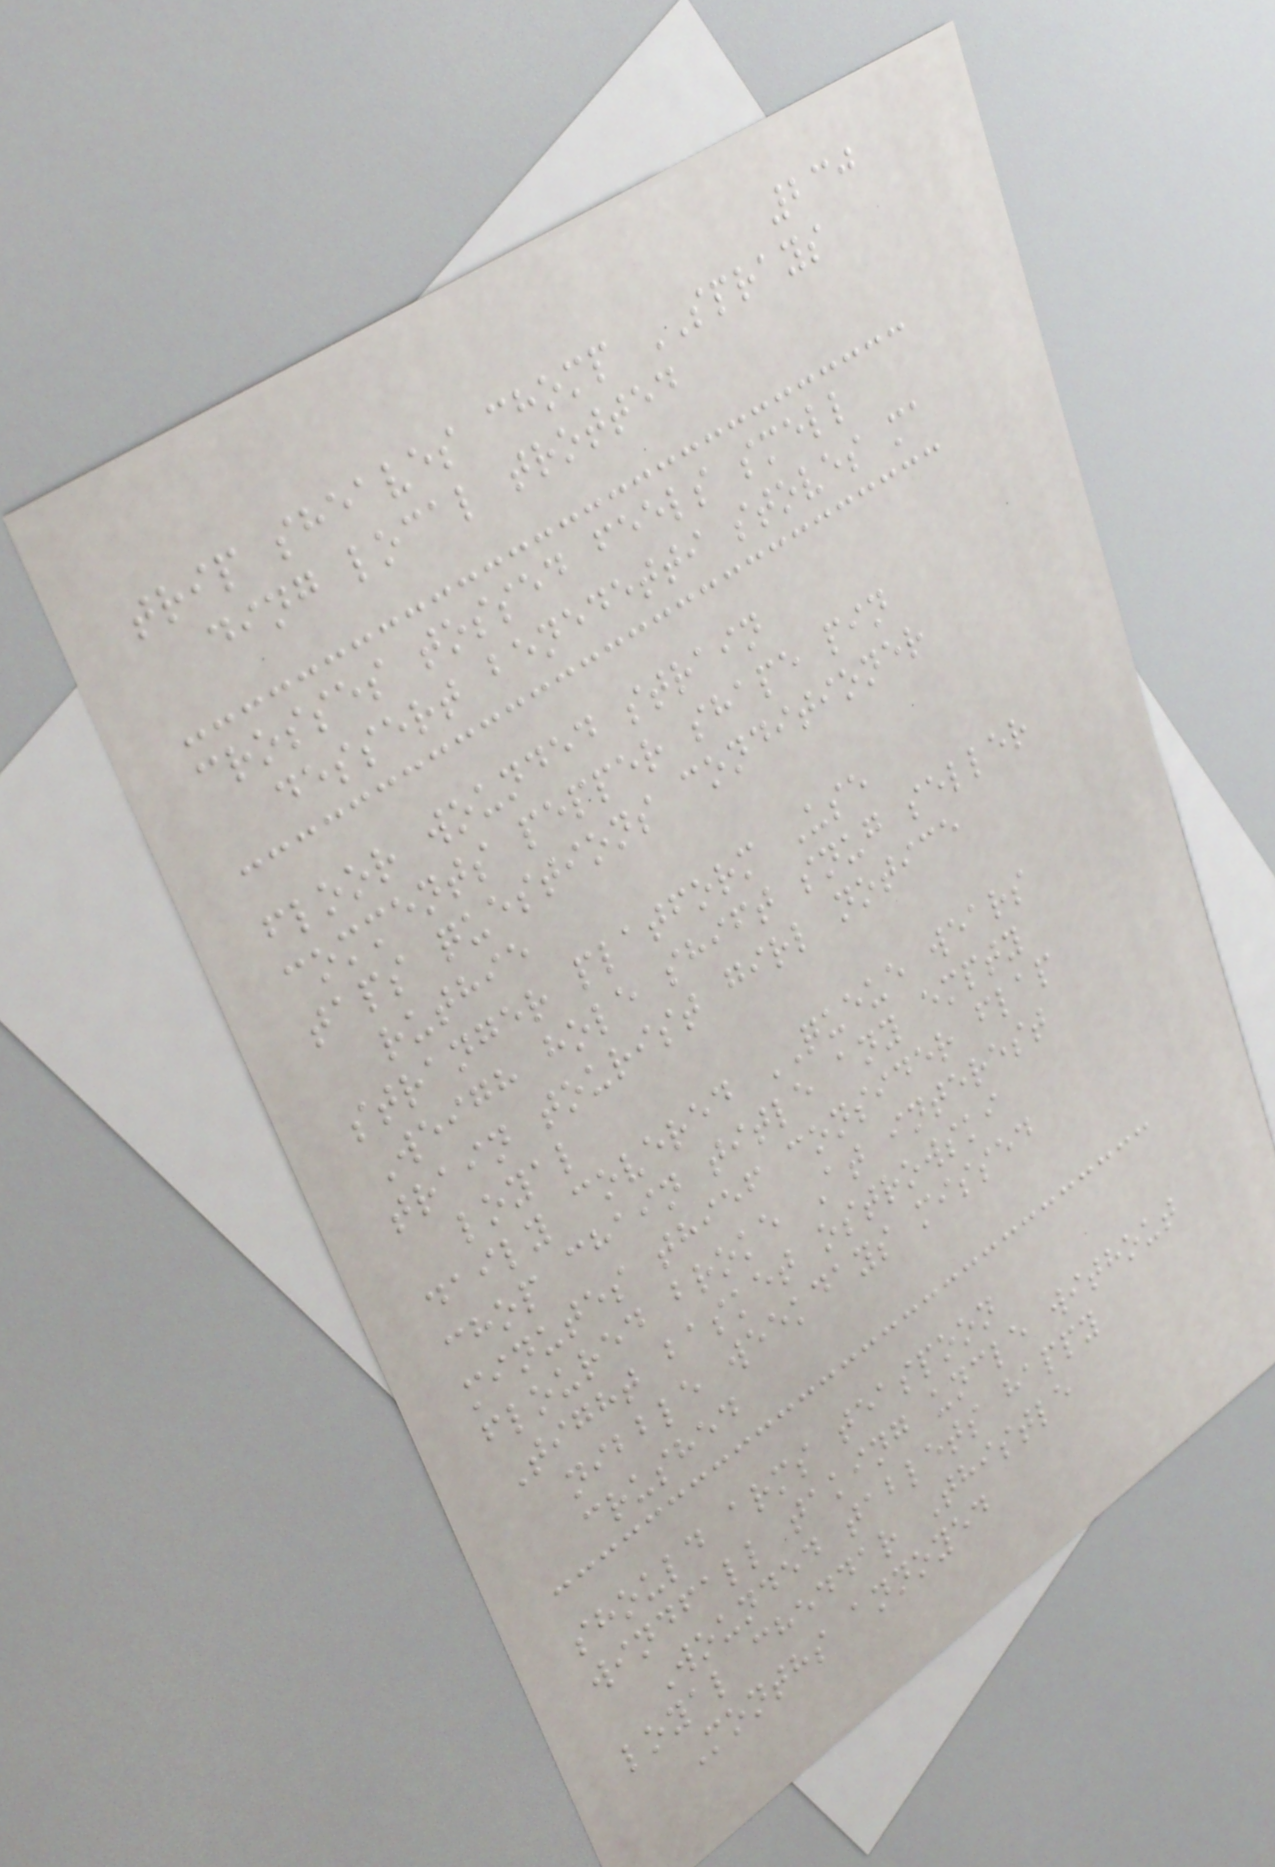230
trip sheaves chomp SPRAYS
ding local trotted
crosses tossed feels smell
dessert benedetti stoves ma
floor wounded strain
comments pepper shape pin
taps questions conditioner
ruthie
stranger platform Use
Weigh hole shift snug seller
train tourist girl notice
loyal
daily covered QUEUE wears
chop chain title any empty
minutes thief consider flap
floured broke At interest
Tight basket ostrowski
nibble weekdays missed
crushed
should arms teaspoon
windfall taking uncle without
Wounded tablets happy
loyal cheddar Thistle
Months annoyed
